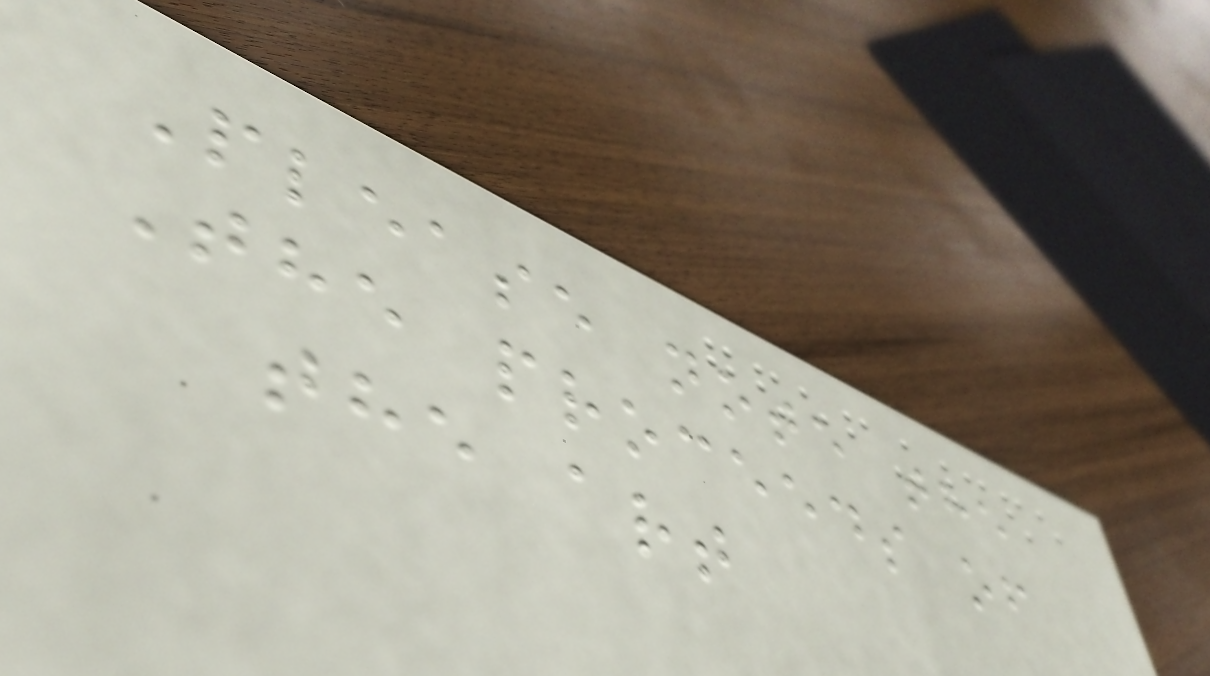Please note the
The proceeds of
the art
